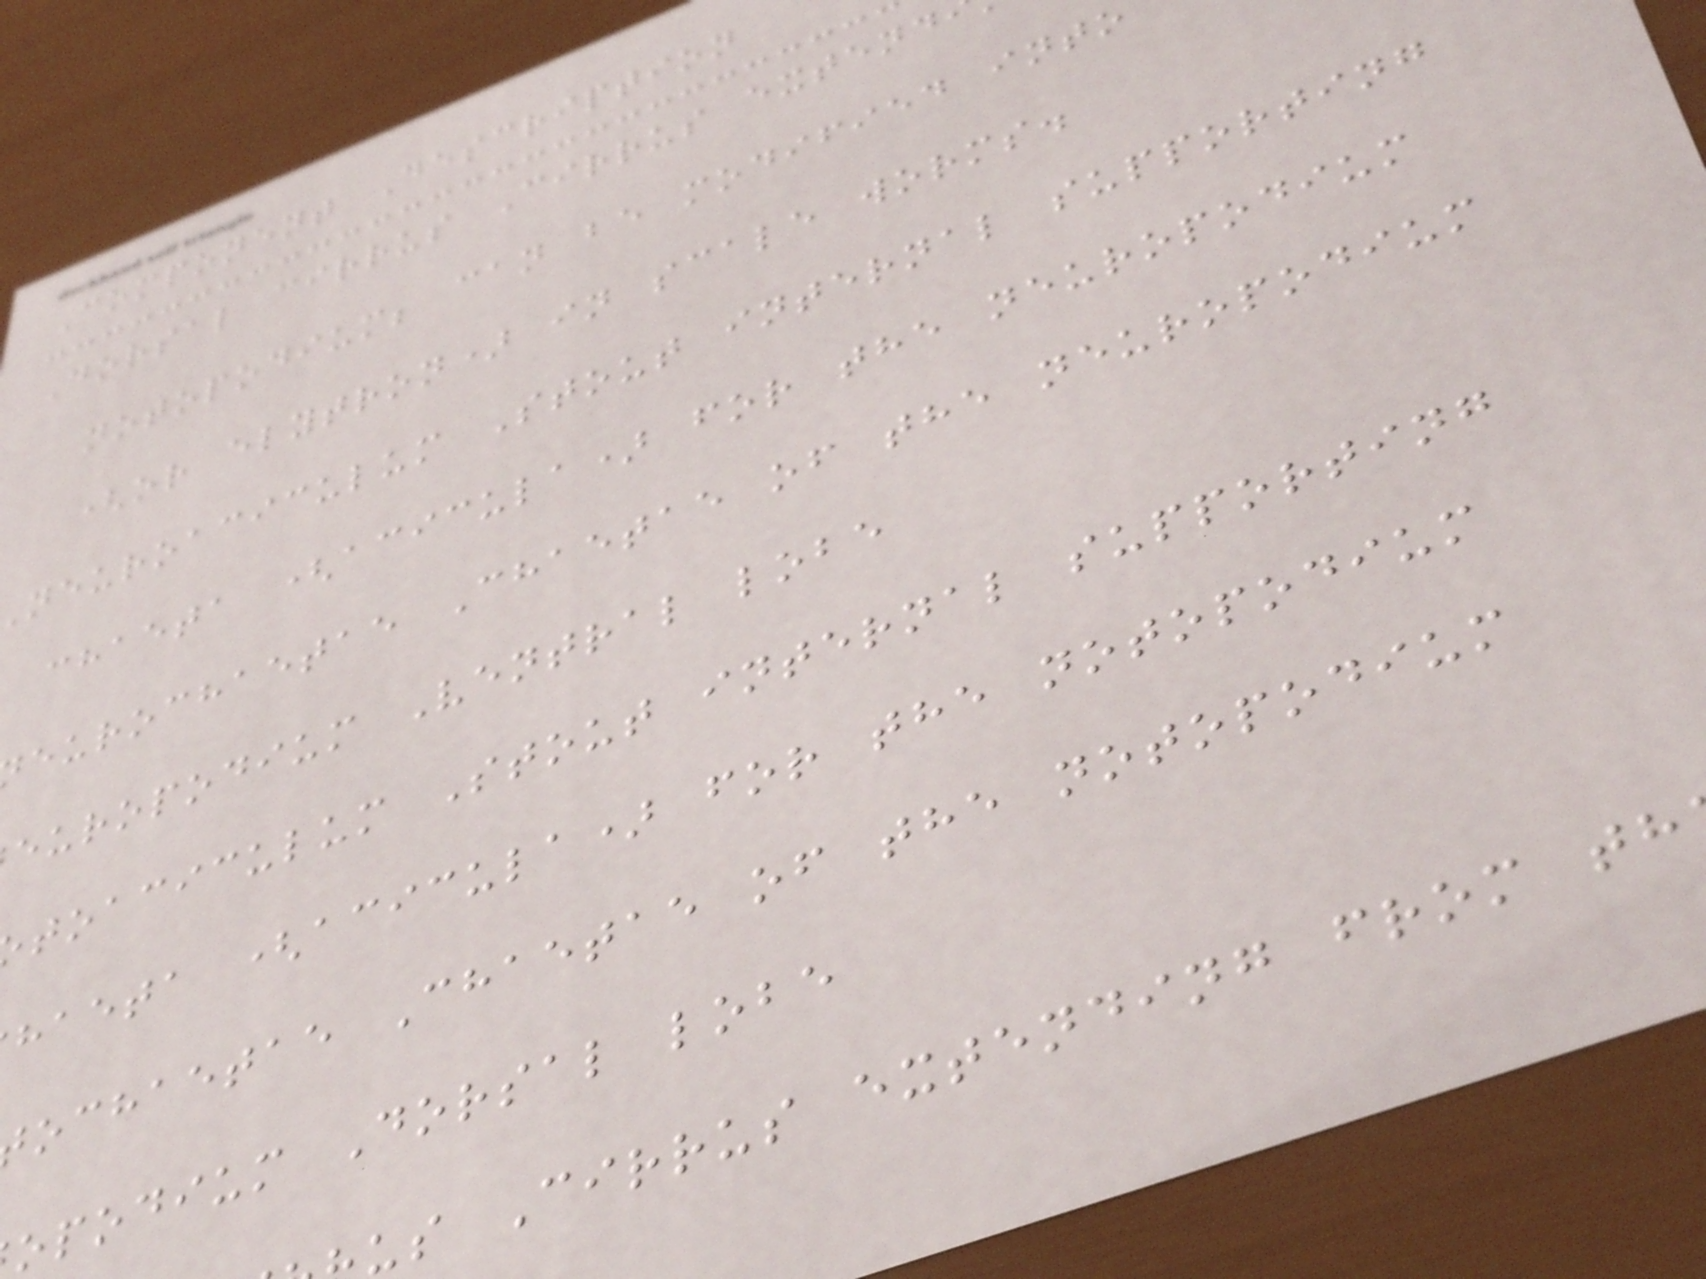Component Description
Dorsal cirrus Cirrus extend
notopodium; can be modified into
(or elytron) in scale worms.
neuroaciculum Stout internal supporting
chaeta (acicula) for the neuropodium
eurochaetae Chaetae of the neuropodium
europodium Ventral lobe
toaciculum Stout internal supporting
haeta (acicula) for the notopodium
ochaetae Chaetae of the notopodium
opodium Dorsal lobe
us Cirrus extending from th
